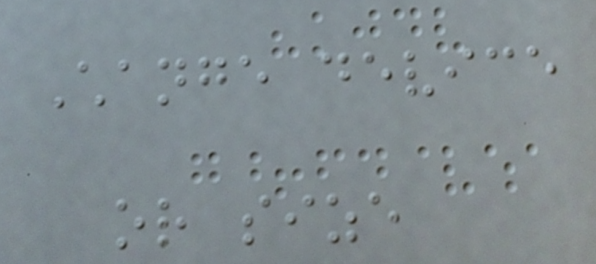Change device
or size
